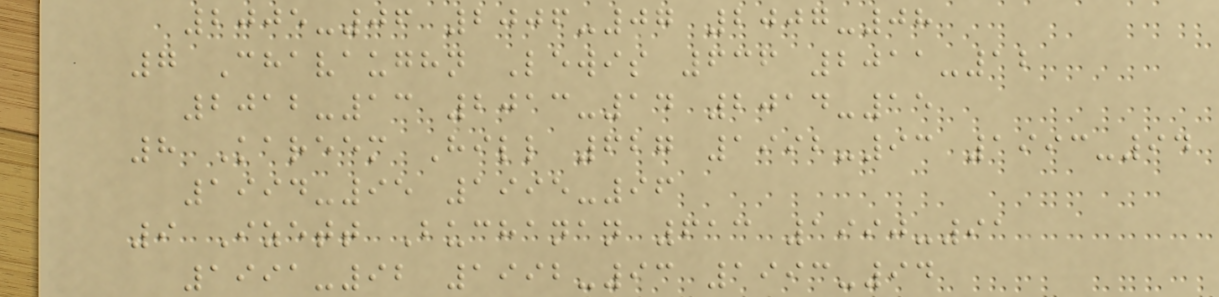2005-06 2006-07 2007-08
7 Chavaughn Lewis 636 2011-12
2012-13 2013-14 2014-15
8 Kareem Hill 627 1992-93 1993-94
1994-95 1995-96
9 Izett Buchanan 613 1990-91
1991-92 1992-93 1993-94
